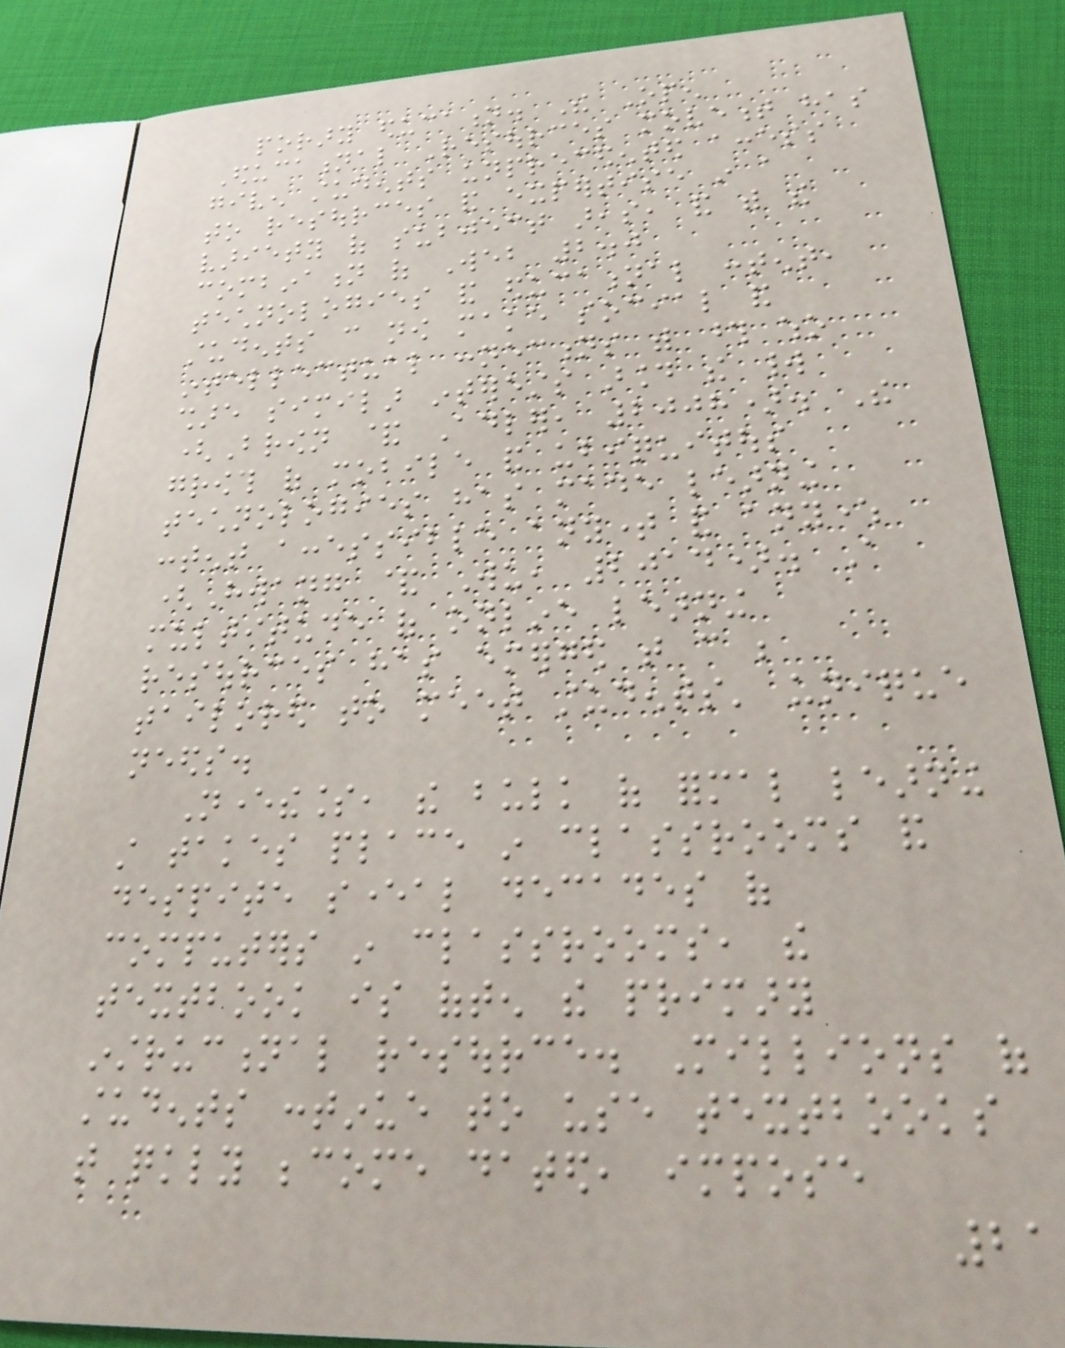porary education. The Open
Educational Resources movement has
given students unprecedented access
to resources and expertise in a
variety of subject areas, and with the
combination of Web 2.0
technologies and educational content,
students can now make social and
intellectual connections with those who
share similar interests around the world
(Brown & Adler, 2008). The
growth of mobile and ubiquitous
technologies has made learning
content accessible anytime and anywhere
(Hwang & Wu, 2014). A
multitude of online learning
resources has emerged that can be
tailored to meet students' unique
needs.
Nevertheless, the bulk of formal learning
still takes place in classrooms and
despite several decades of
computers in classrooms, the
textbook is often the primary
instructional resource. Millions of
students continue to use textbooks
that quickly become dated, impose
21
